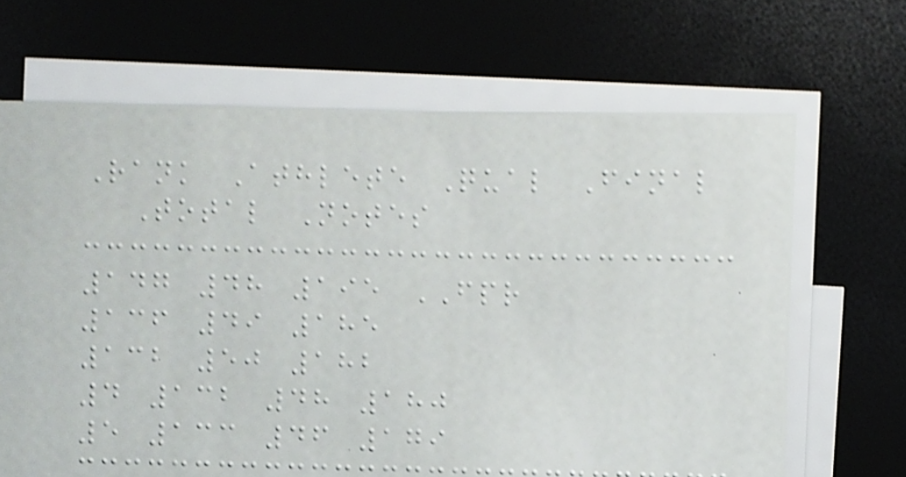Rank Athlete Qual Final
Total Notes
147 48 195 FPR
136 49 185
132 50 182
4 132 48 180
5 133 46 179
